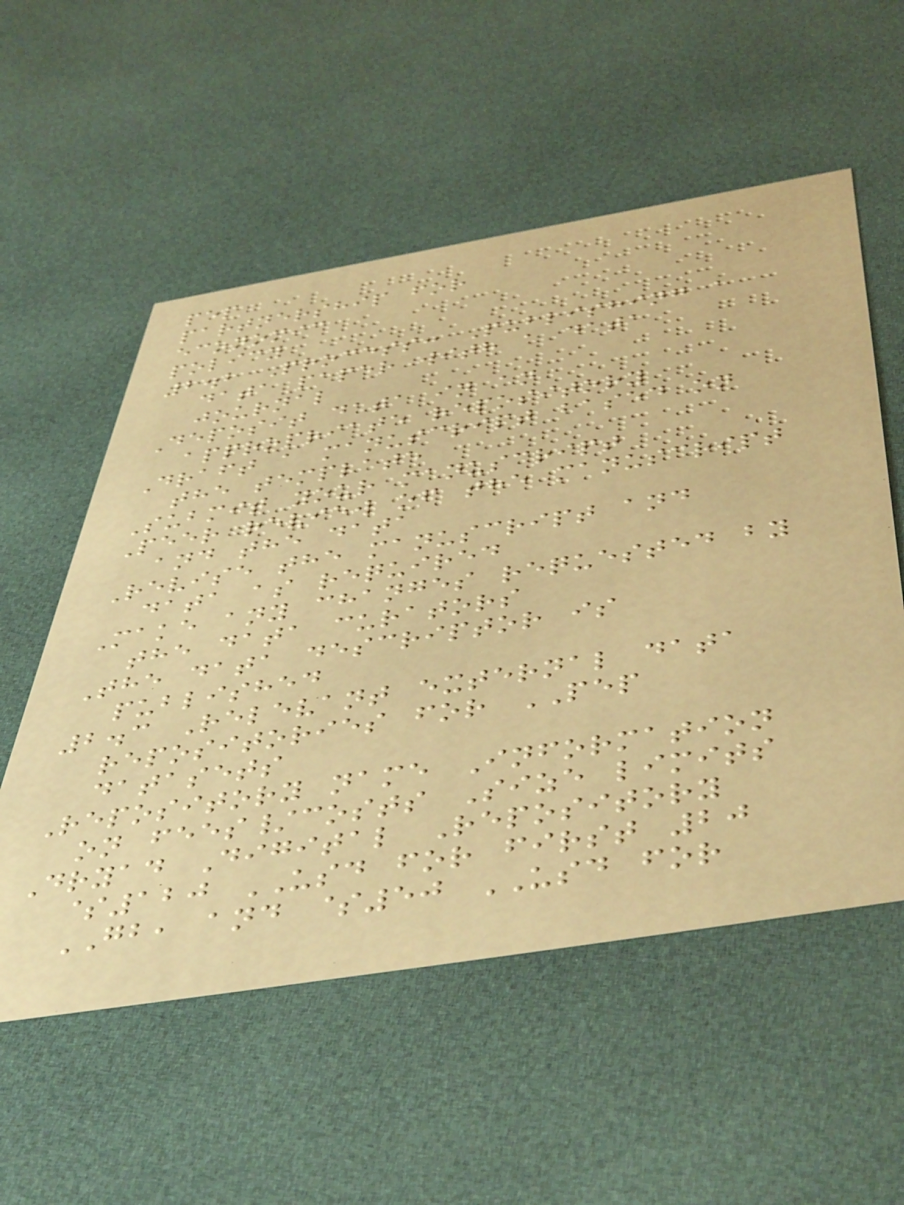pep
partnership for
economic
policy
2.2 Process: Publishing a
data paper with a data
journal
Deposit data in an
appropriate repository
Draft a manuscript based on
the template
Submit your manuscript
Peer review of the manuscript
and the data
Revise the manuscript and
data as required
Make any changes requested by
the data curators
The data descriptor is
published
2.3 Relevant external data
repositories for PEP
datasets
Repository name Information
on fees/costs Size limits
Dryad Digital Repository
$120 USD for first 20
GB, and $50 USD for
